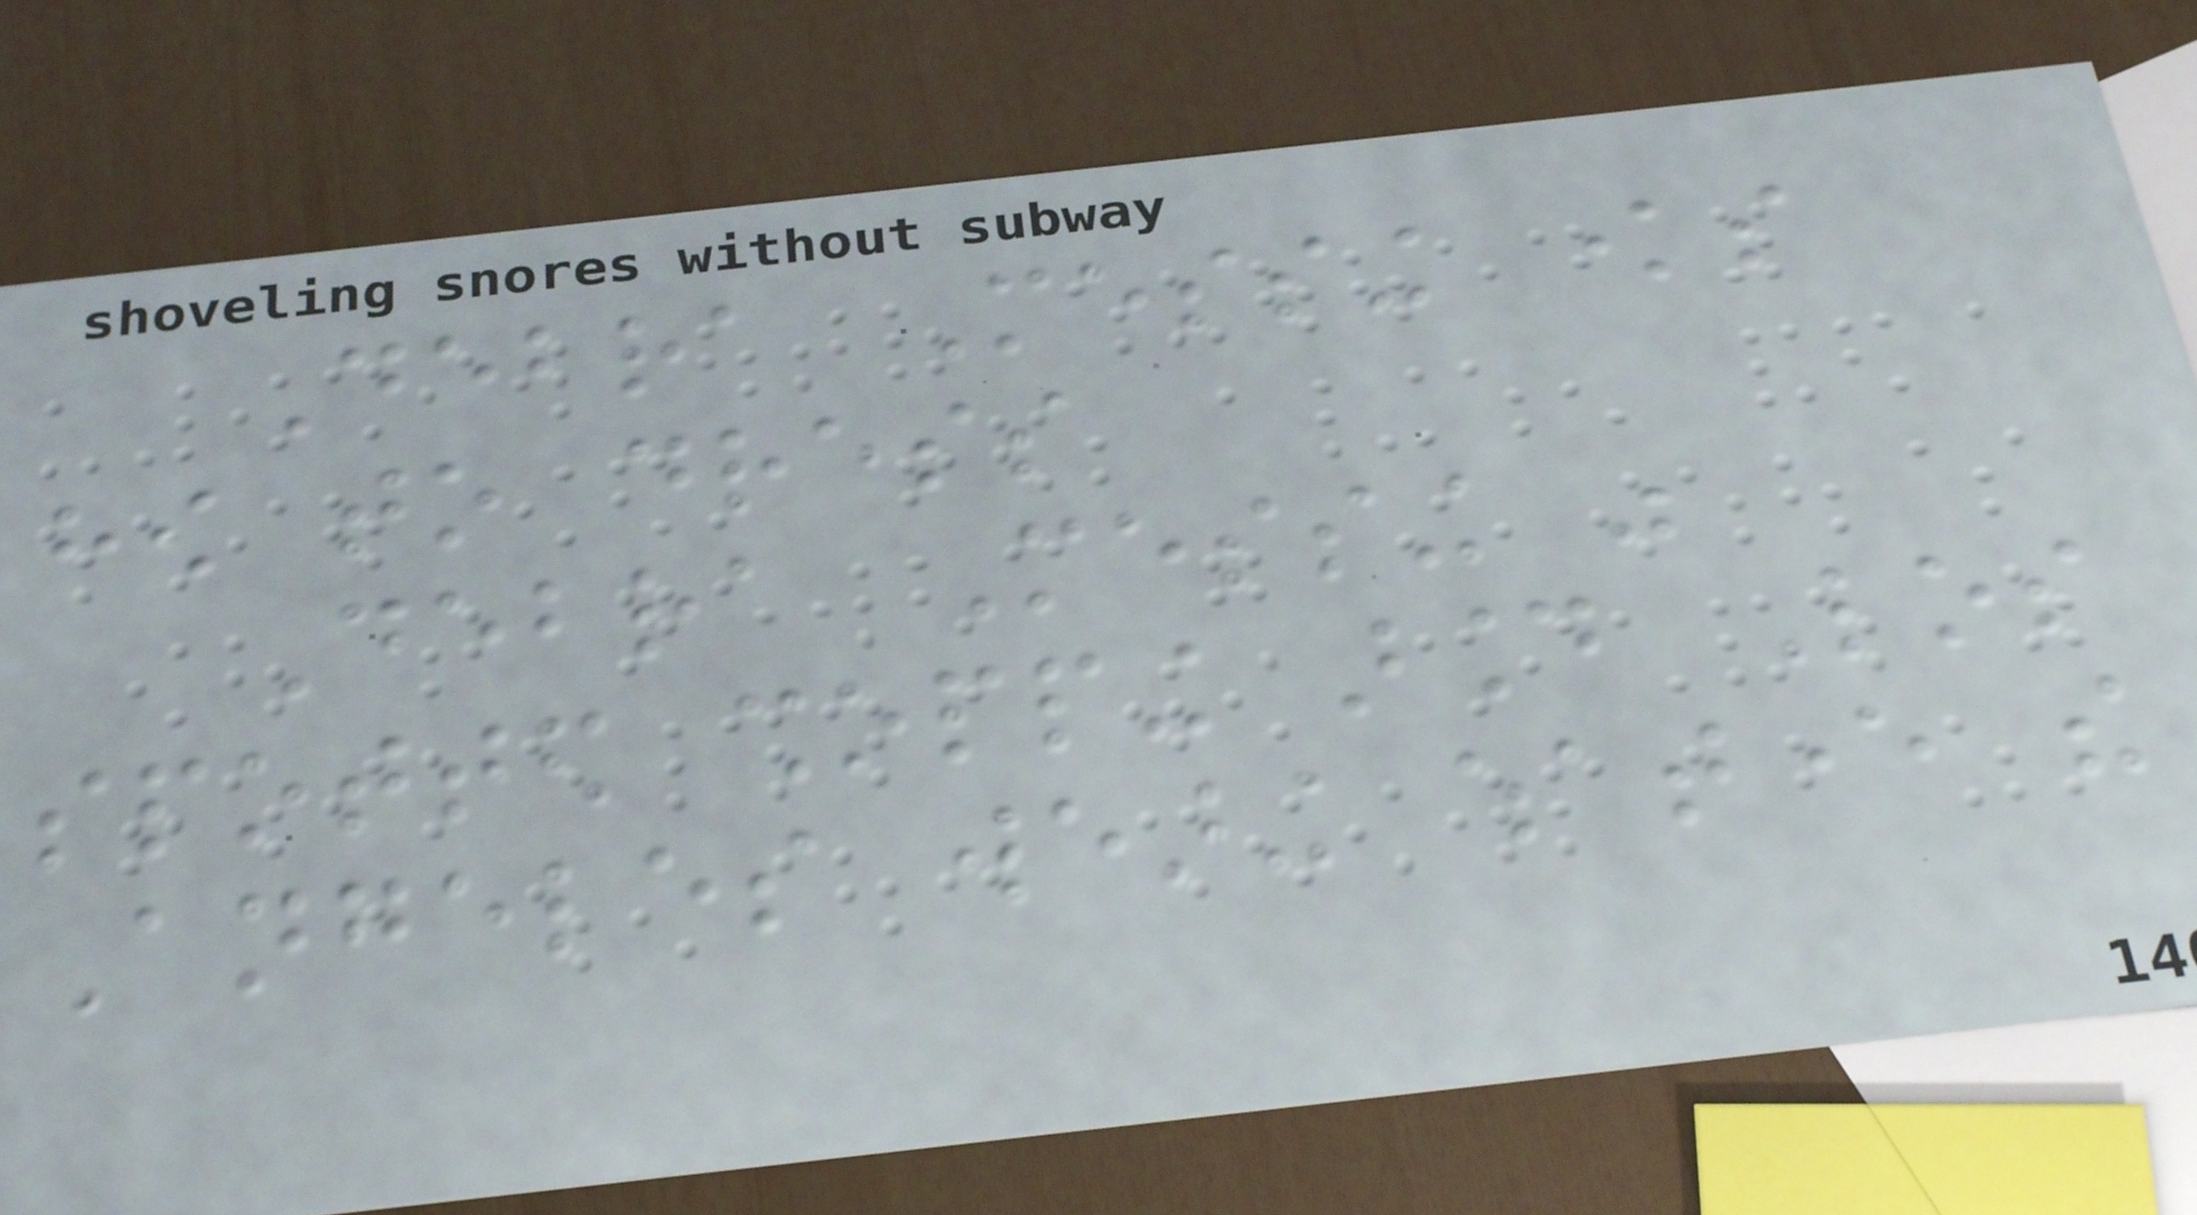Debra Messing knows
how to dress
Debra Messing was
spotted shopping around Los
Angeles wearing whatever the
